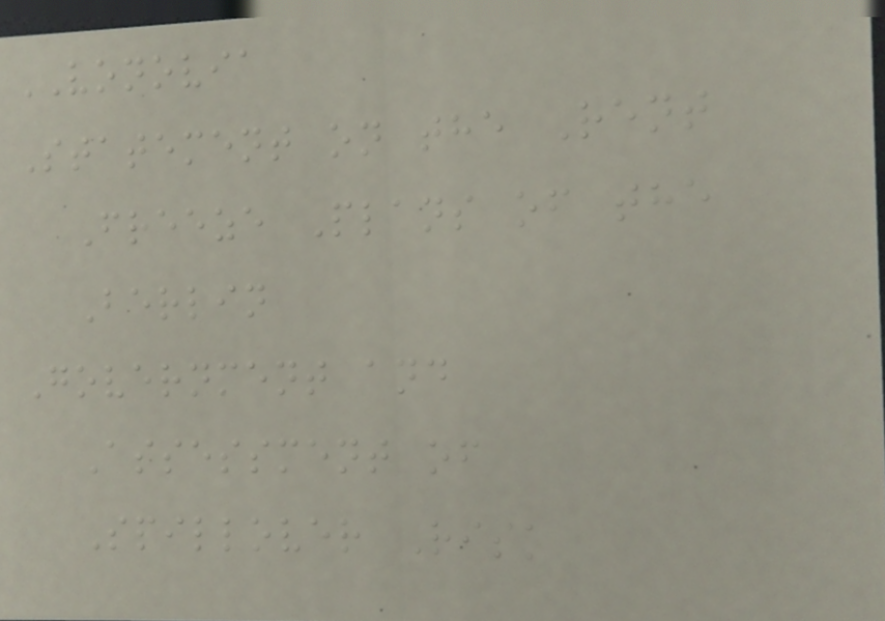VONOVIA
Statement on the Rent
Freeze Plans of the
Berlin
Government and
Assessment of
Spillover Risk
